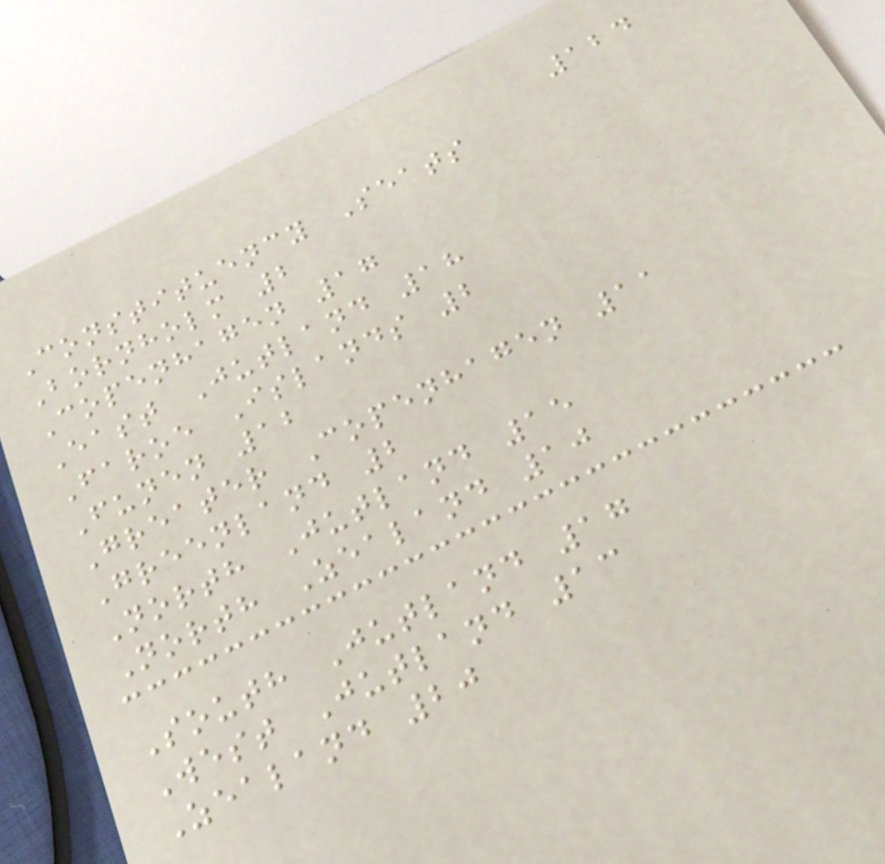124
Constituency Seats
Bornholm 2
Copenhagen 17
East Jutland 18
Faroe Islands 2
Funen 12
Greater Copenhagen 11
Greenland 2
North Jutland 15
North Zealand 10
South Jutland 17
West Jutland 13
Zealand 20
